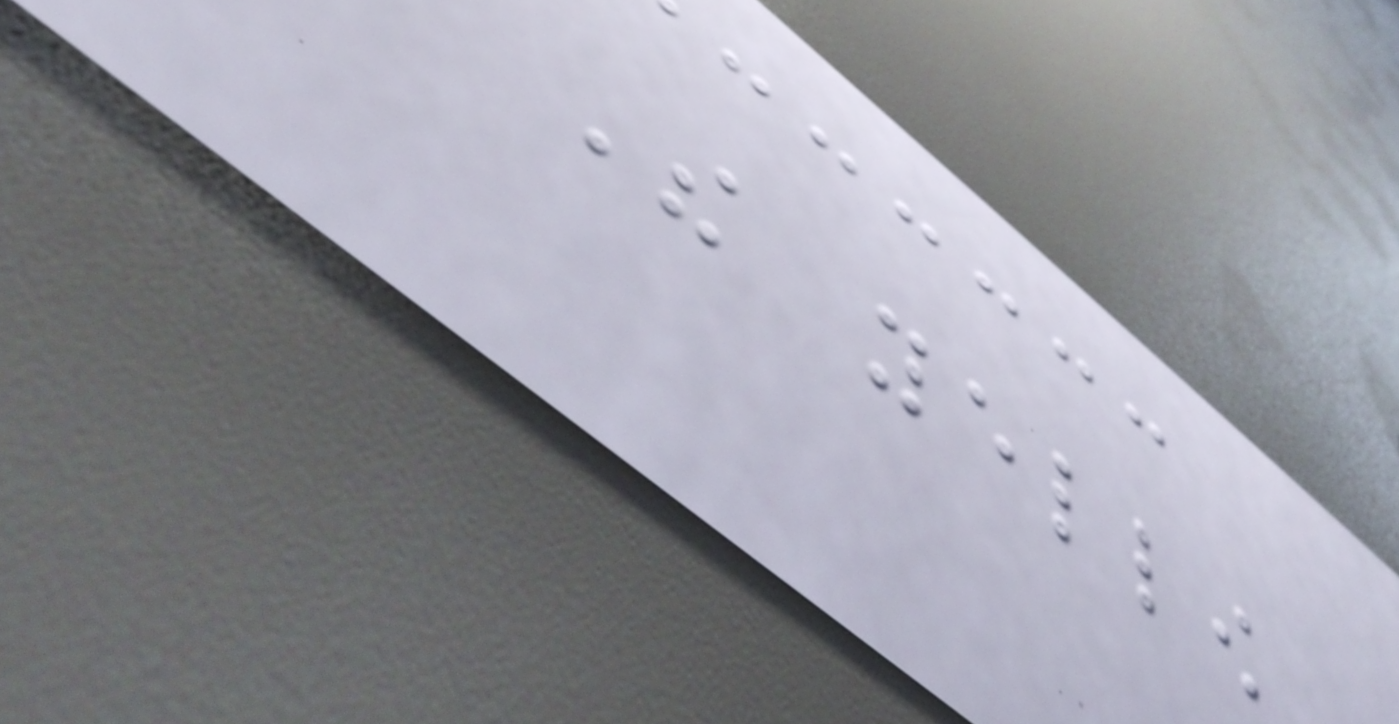The yellow
